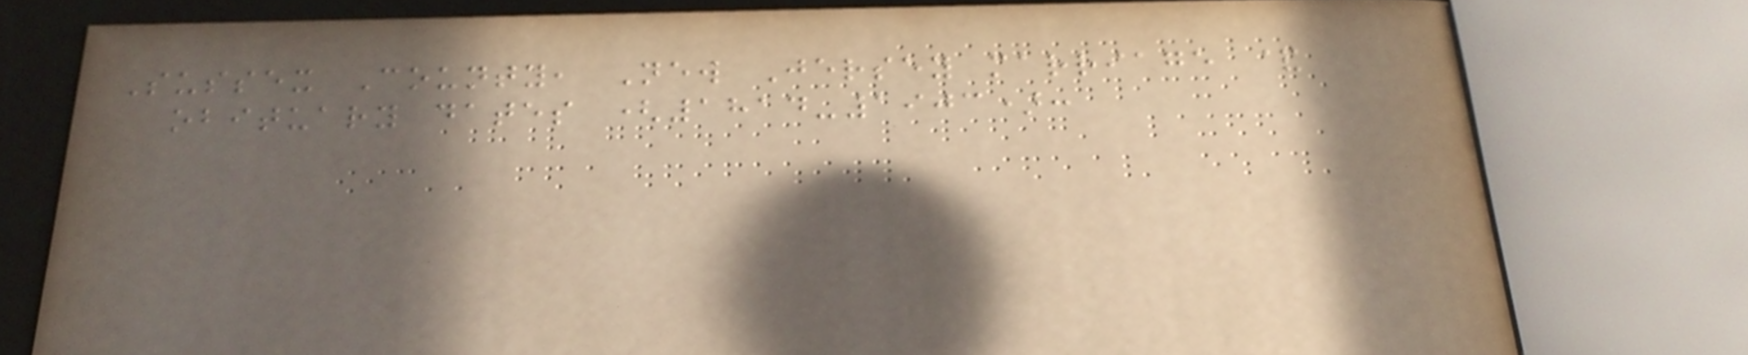Sussex County, New Jersey marriage &
obituary dates (1814-1903):
